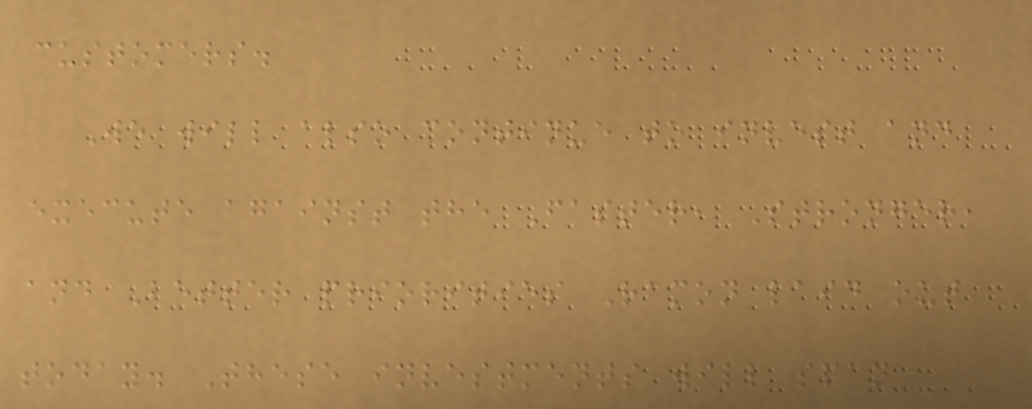customers.
We will also continue to invest and
execute against the Faster, Stronger,
and Better priorities Ramon laid out
today. These investments will span
